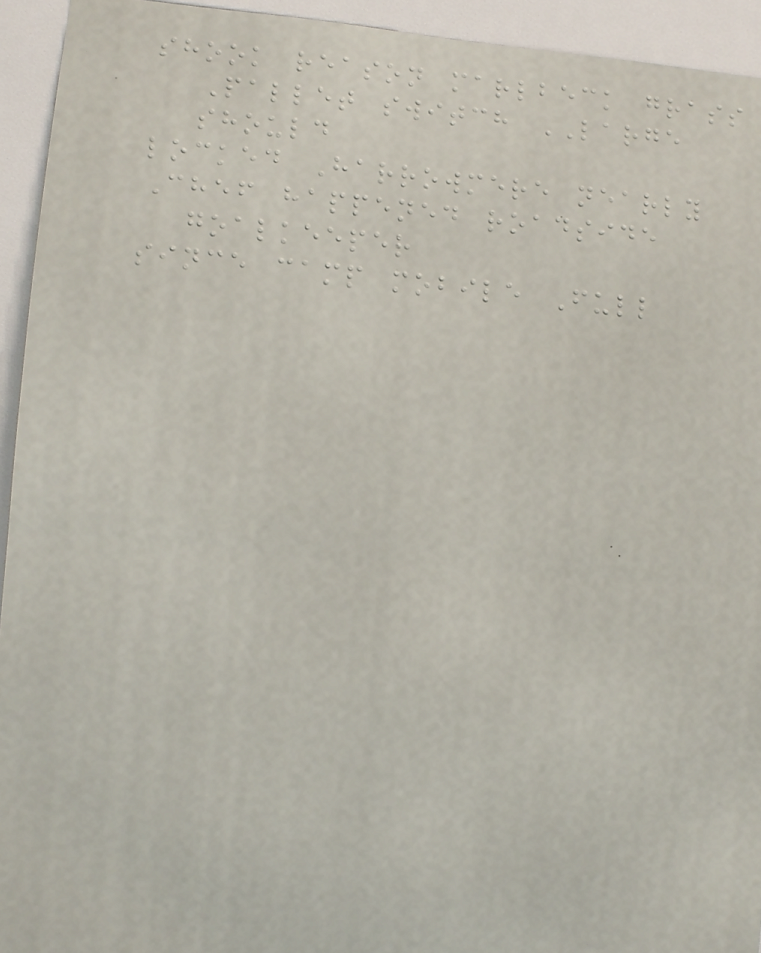shook reason marlbeck grass
Pallet switch LARGE
should
locked Harrowmere nearly
Chef happened roadside
goalkeeper
since camp mobile Full
